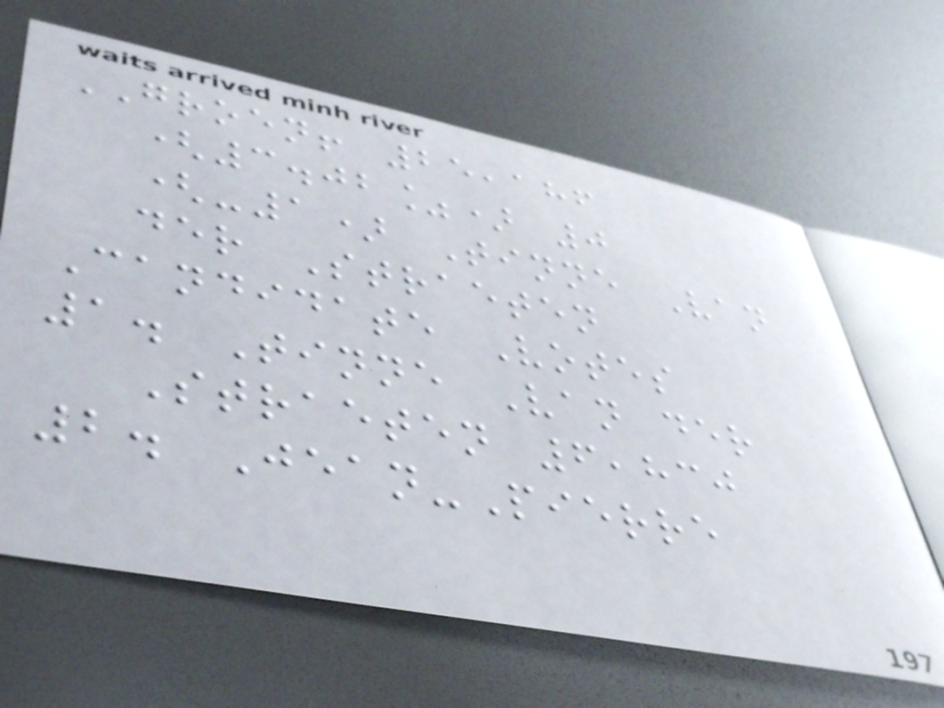GROEN! 25,186
(3.02%) 0
(-1) Tinne Van
der Straeten
Candidate Votes
1. Tinne Van der
Straeten 6,830
2. Jean-Pierre
